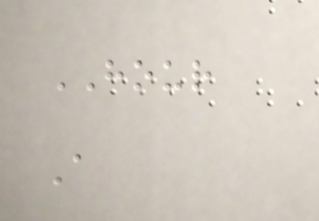HOUR
A
